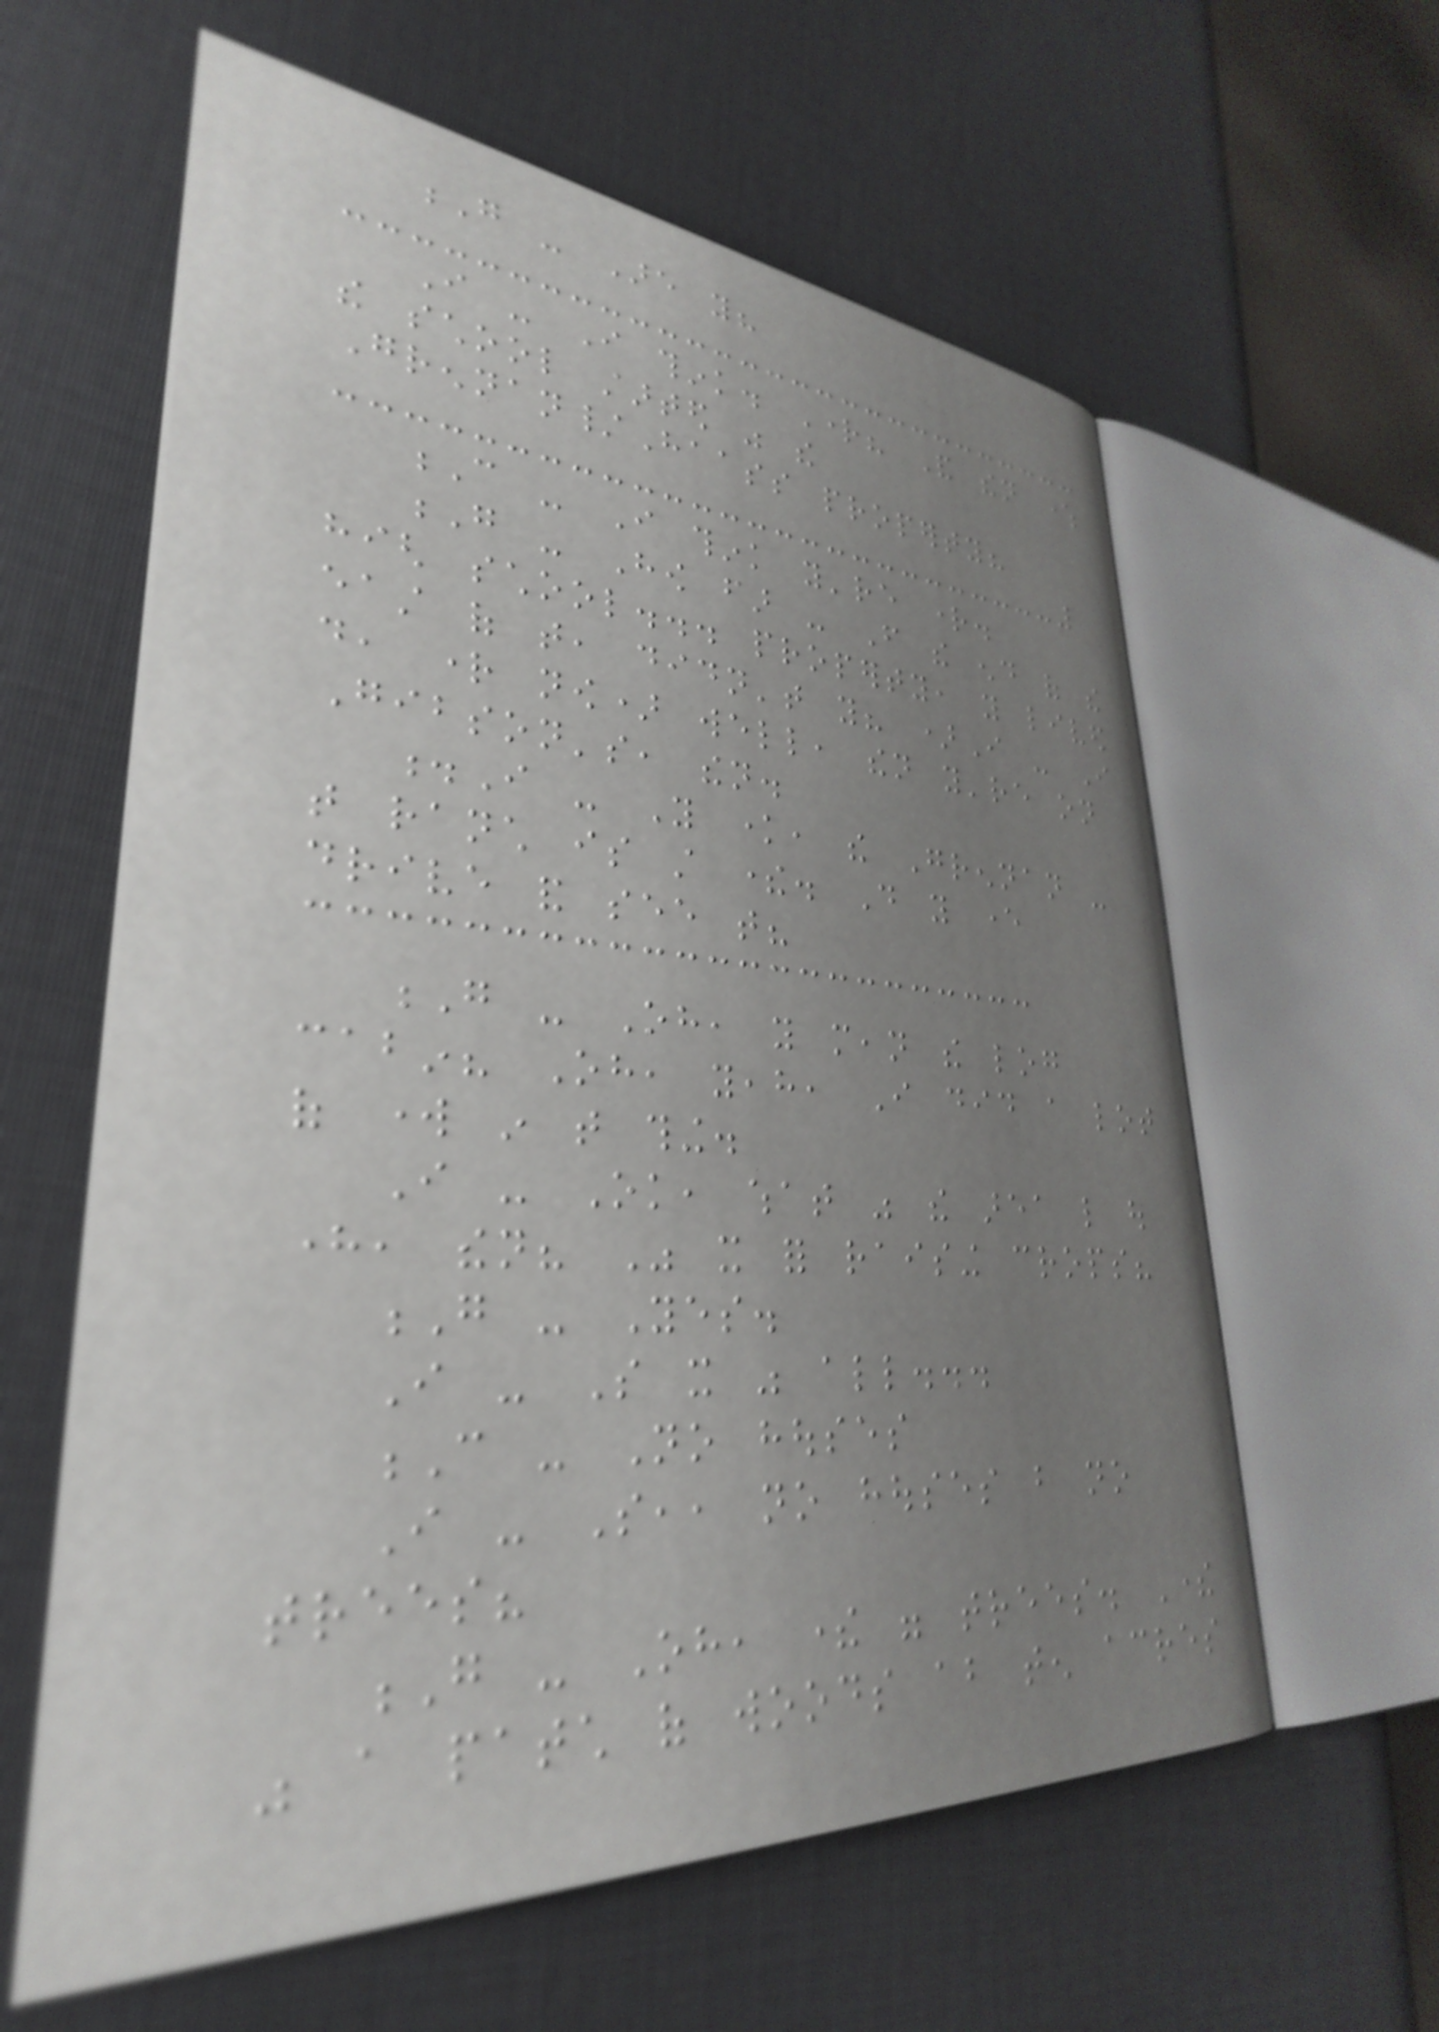G - Are you?
I - I think. Right? And then where
the school started was the
Grennan/Haass property?
C - I think you're right.
G - How far - From the end of the
high school... property, you lived
east of that, didn't you? )I - I
do, right now) well, then you're on
Gibson's, then.
.I - You know, the Grennan -
that ranch is still there. Do you ever
drive and see that?
G - Oh, you mean the log
cabin? Oh, yeah, I did a lot
of work in that thing.
I - Ok, what was the area like out
here, then? Was it for raising crops?
G - Yes.
I - So it was all...
C - No houses
I - So,, no houses but no
trees?
G - Oh, there were trees. There
was a patch of woods about ten acres
